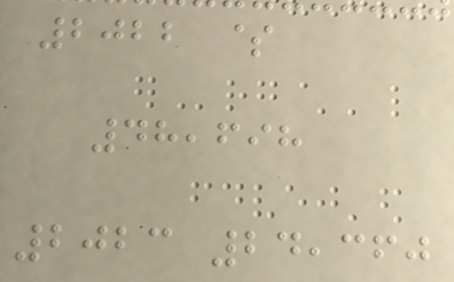2022 $
48,698
2023 24,360
